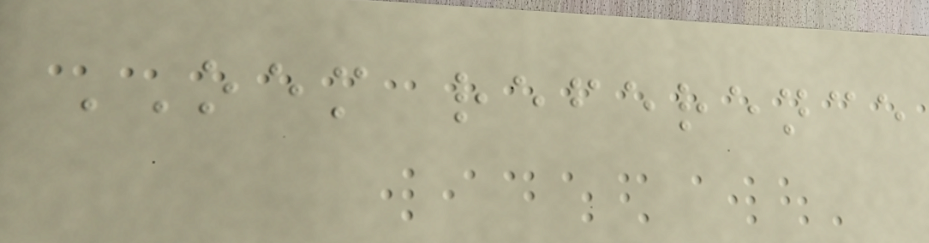OEM reference
